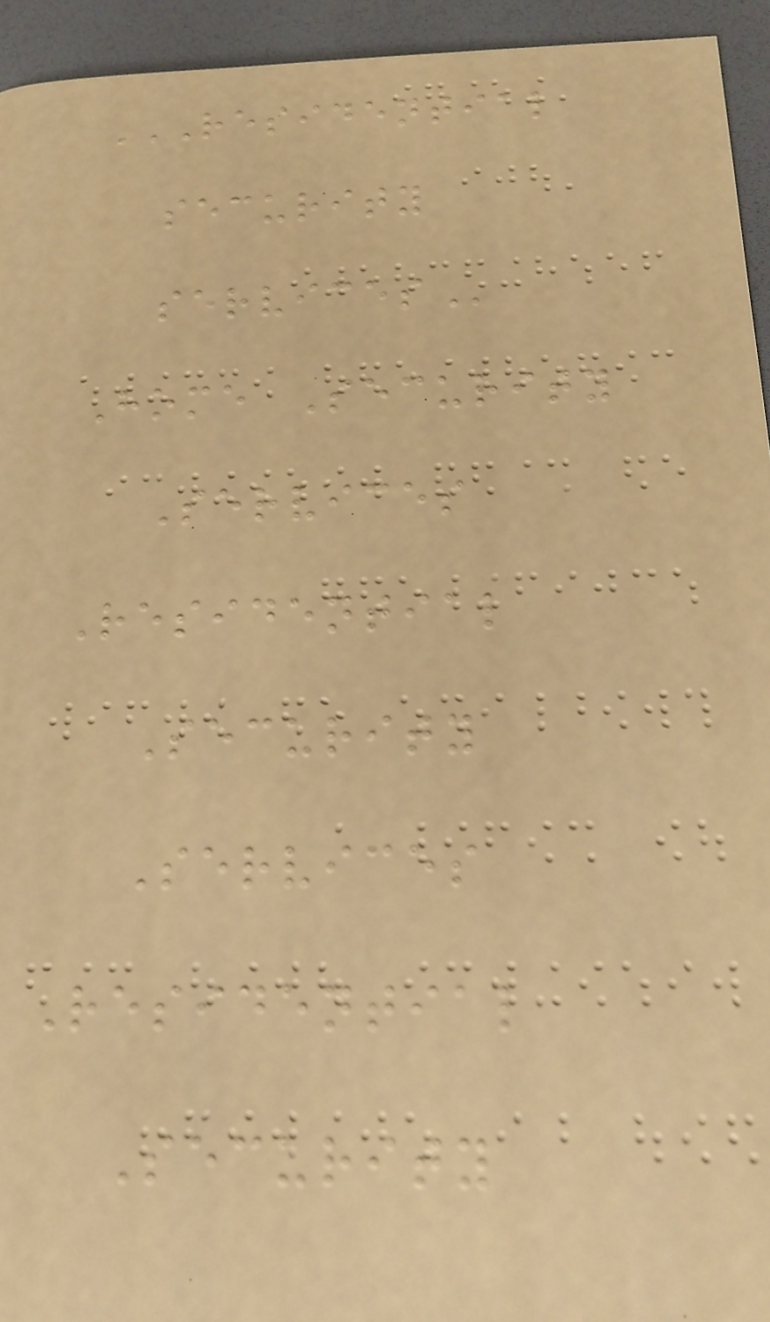RESIDENTIAL
SECURITY
SERVICES
Home Security
Services
Residential
Security
Services
Residential
Security
